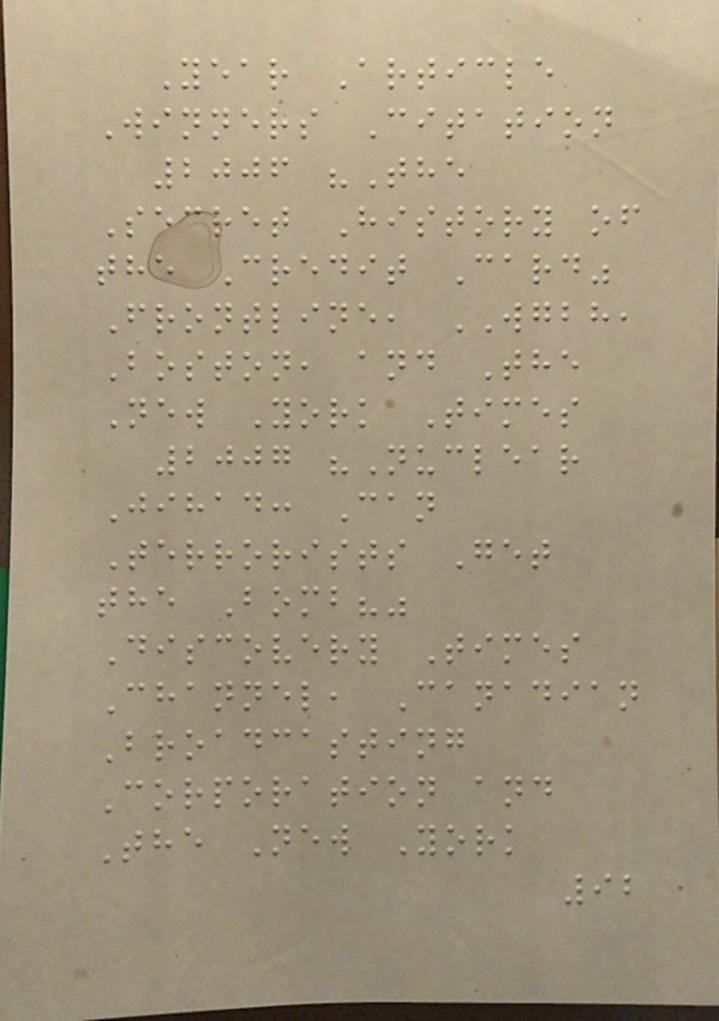Year Article
Winners Citation
2006 "The
Secret History of
the Credit Card"
Frontline, WGBH,
Boston, and The
New York Times
2007 "Nuclear
Jihad: Can
Terrorists Get
the Bomb?"
Discovery Times
Channel, Canadian
Broadcasting
Corporation and
The New York
92
